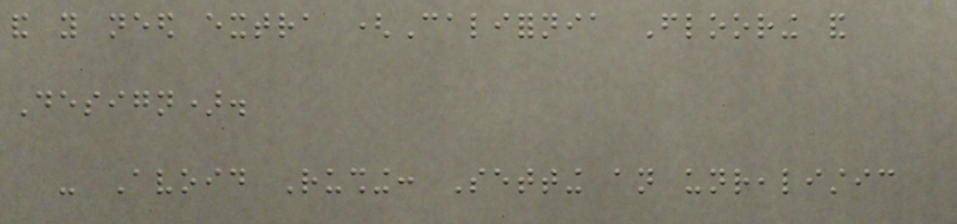and you need extra (California Flooring and
Design).
- Avoid Rushing: Setting an unrealistic
